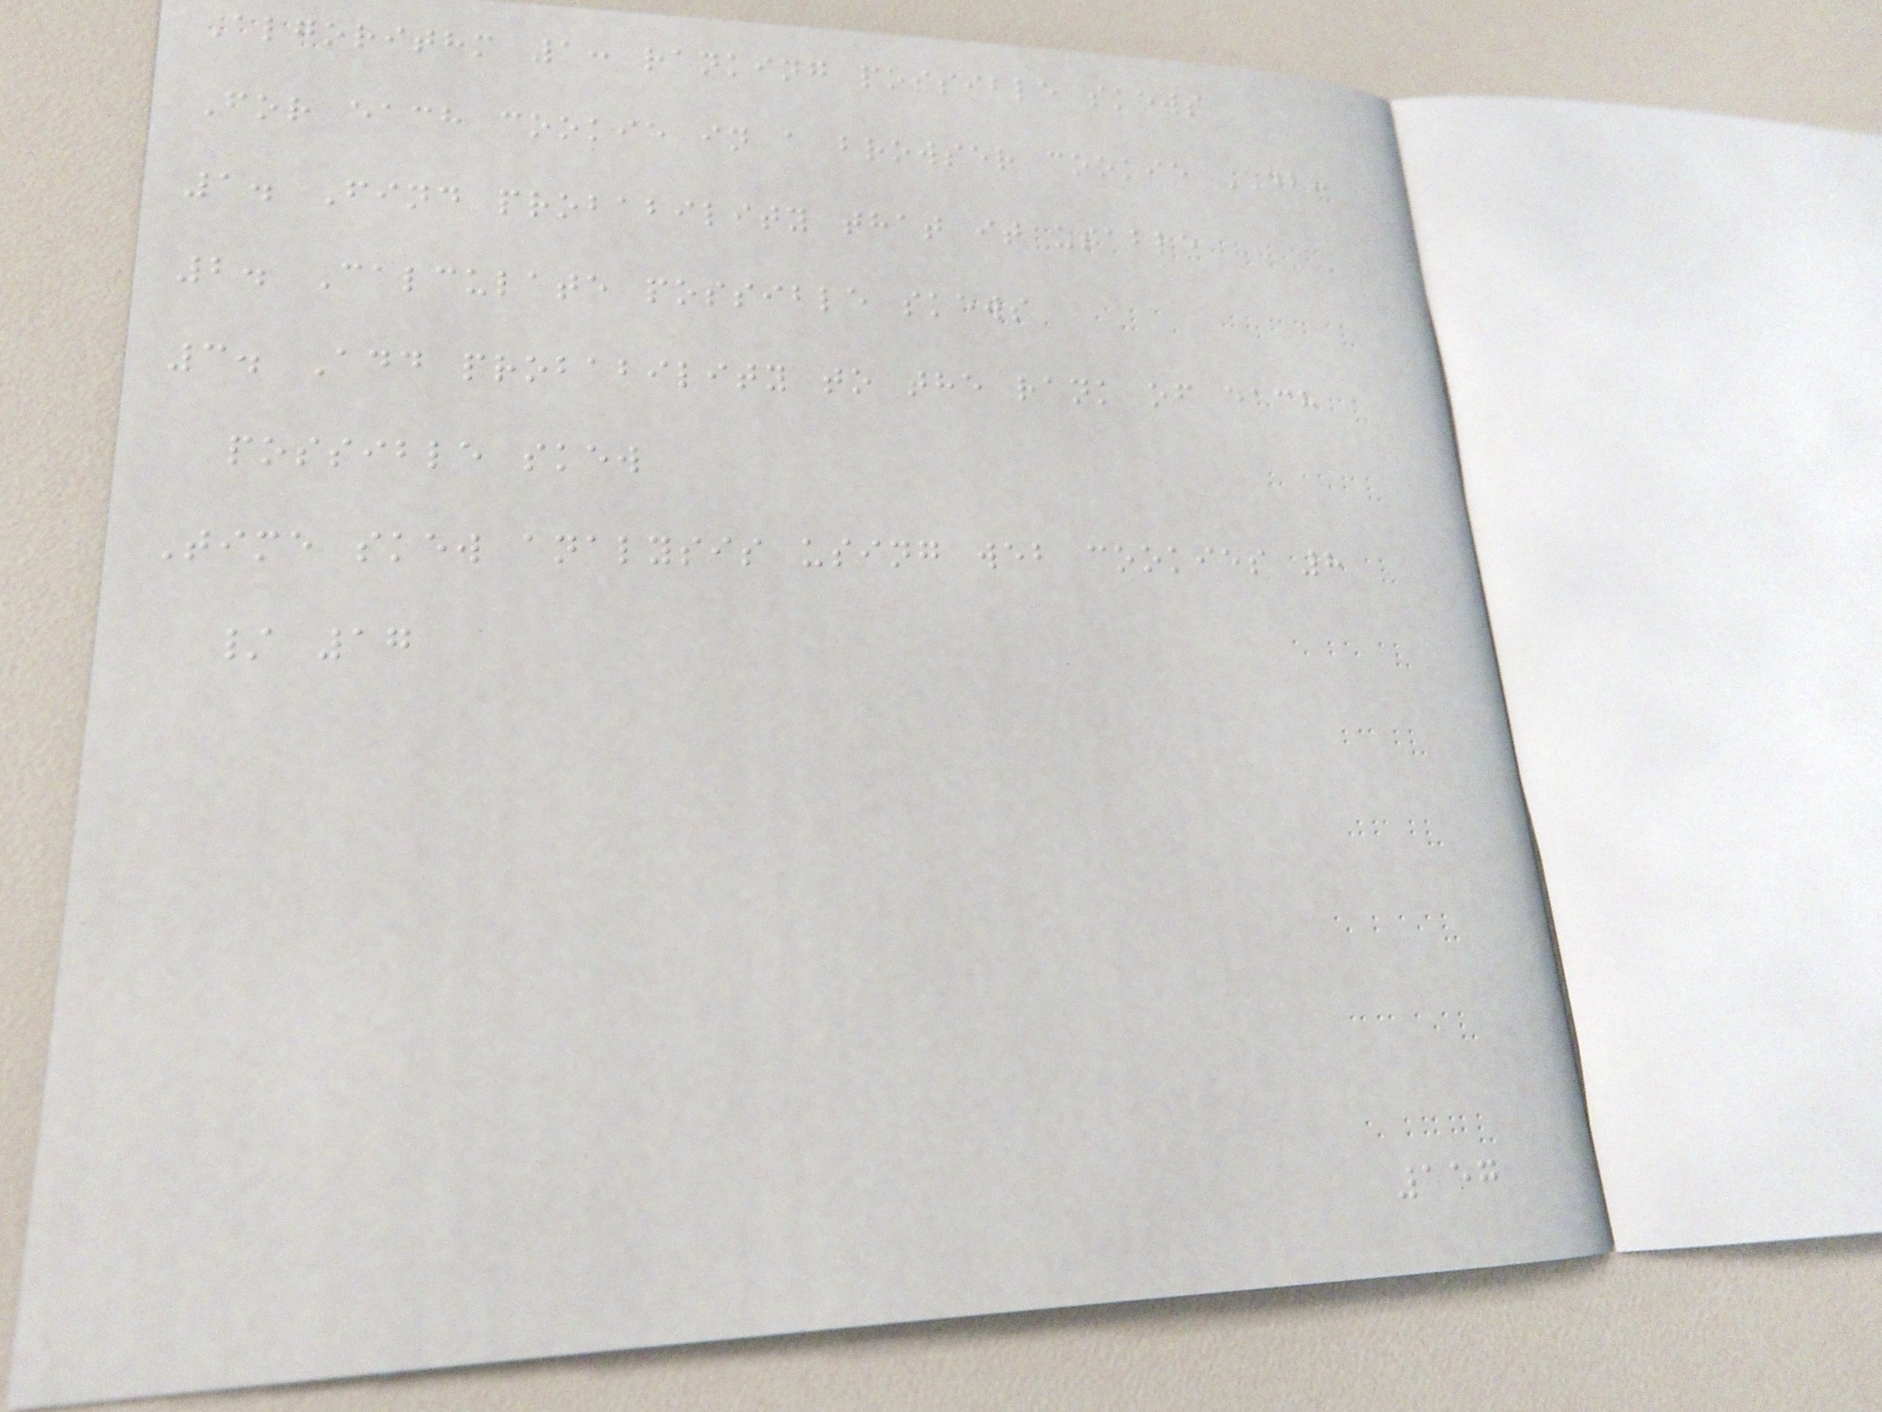Algorithm 1: ranking possible skews
For each cookie in a browser cookie DB:
1. Find probability that it usable
2. Calculate possible skews
3. Add probability to the rank of each
possible skew
Time skew analysis using web cookies 8
/ 17
157
